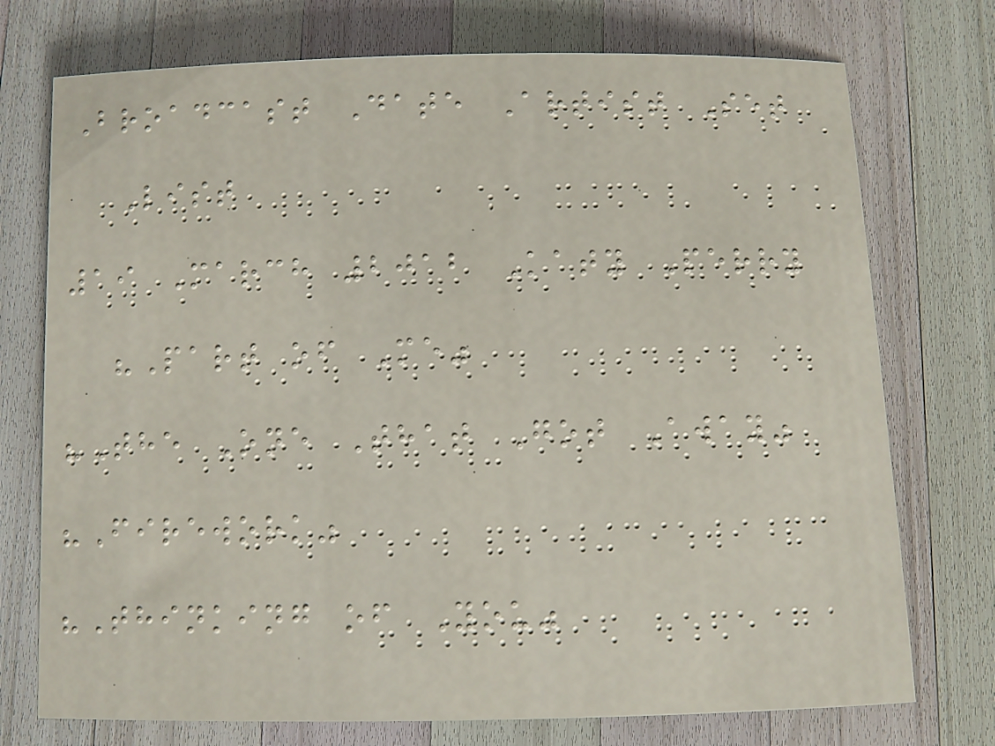Broadcast Date Artist Set
List
19 March 2012 Katy Perry
"Part of Me"
"The One That Got Away"
"Firework"
"Thinking of You"
